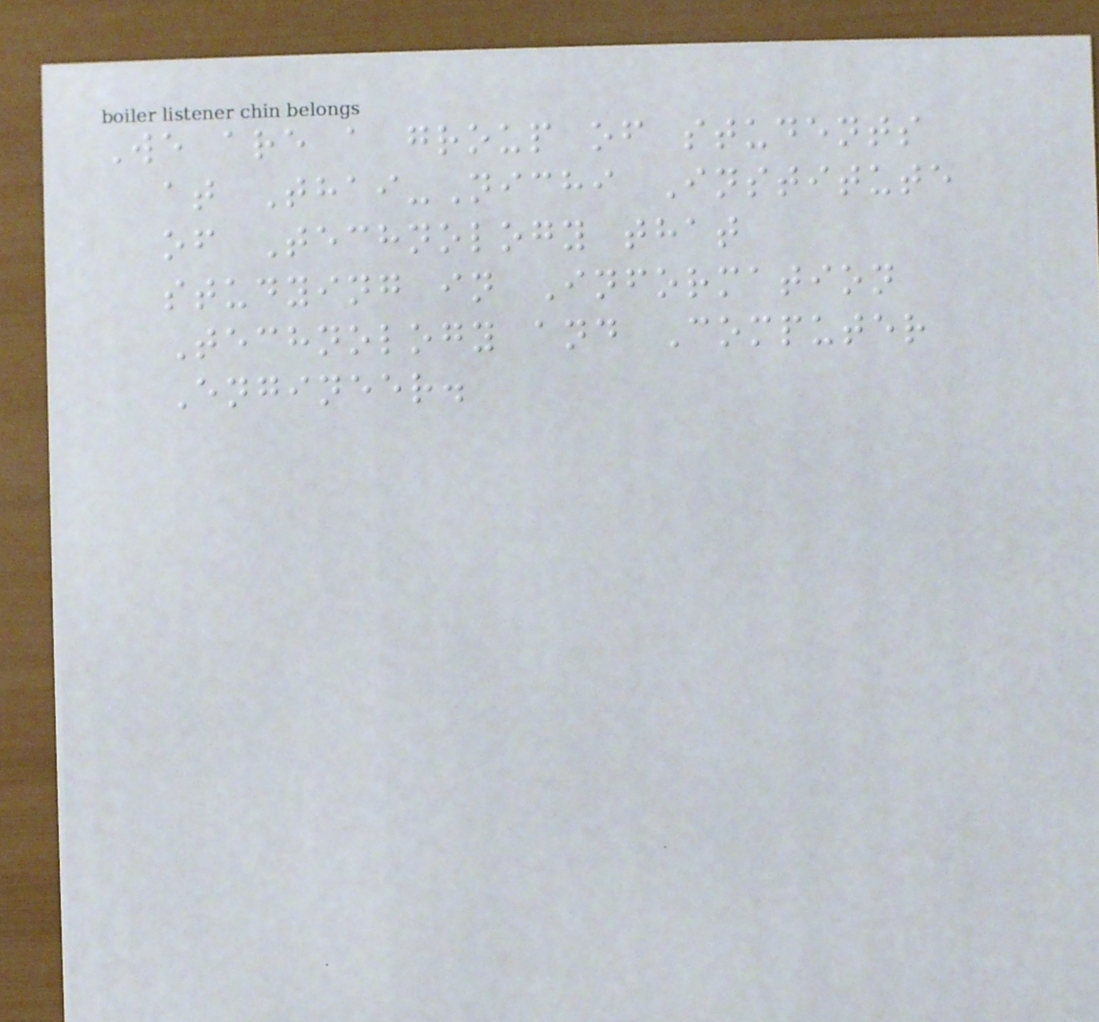We are a group of students
at Thai-Nichi Institute
of Technology that
studying in Information
Technology and Computer
Engineer.
